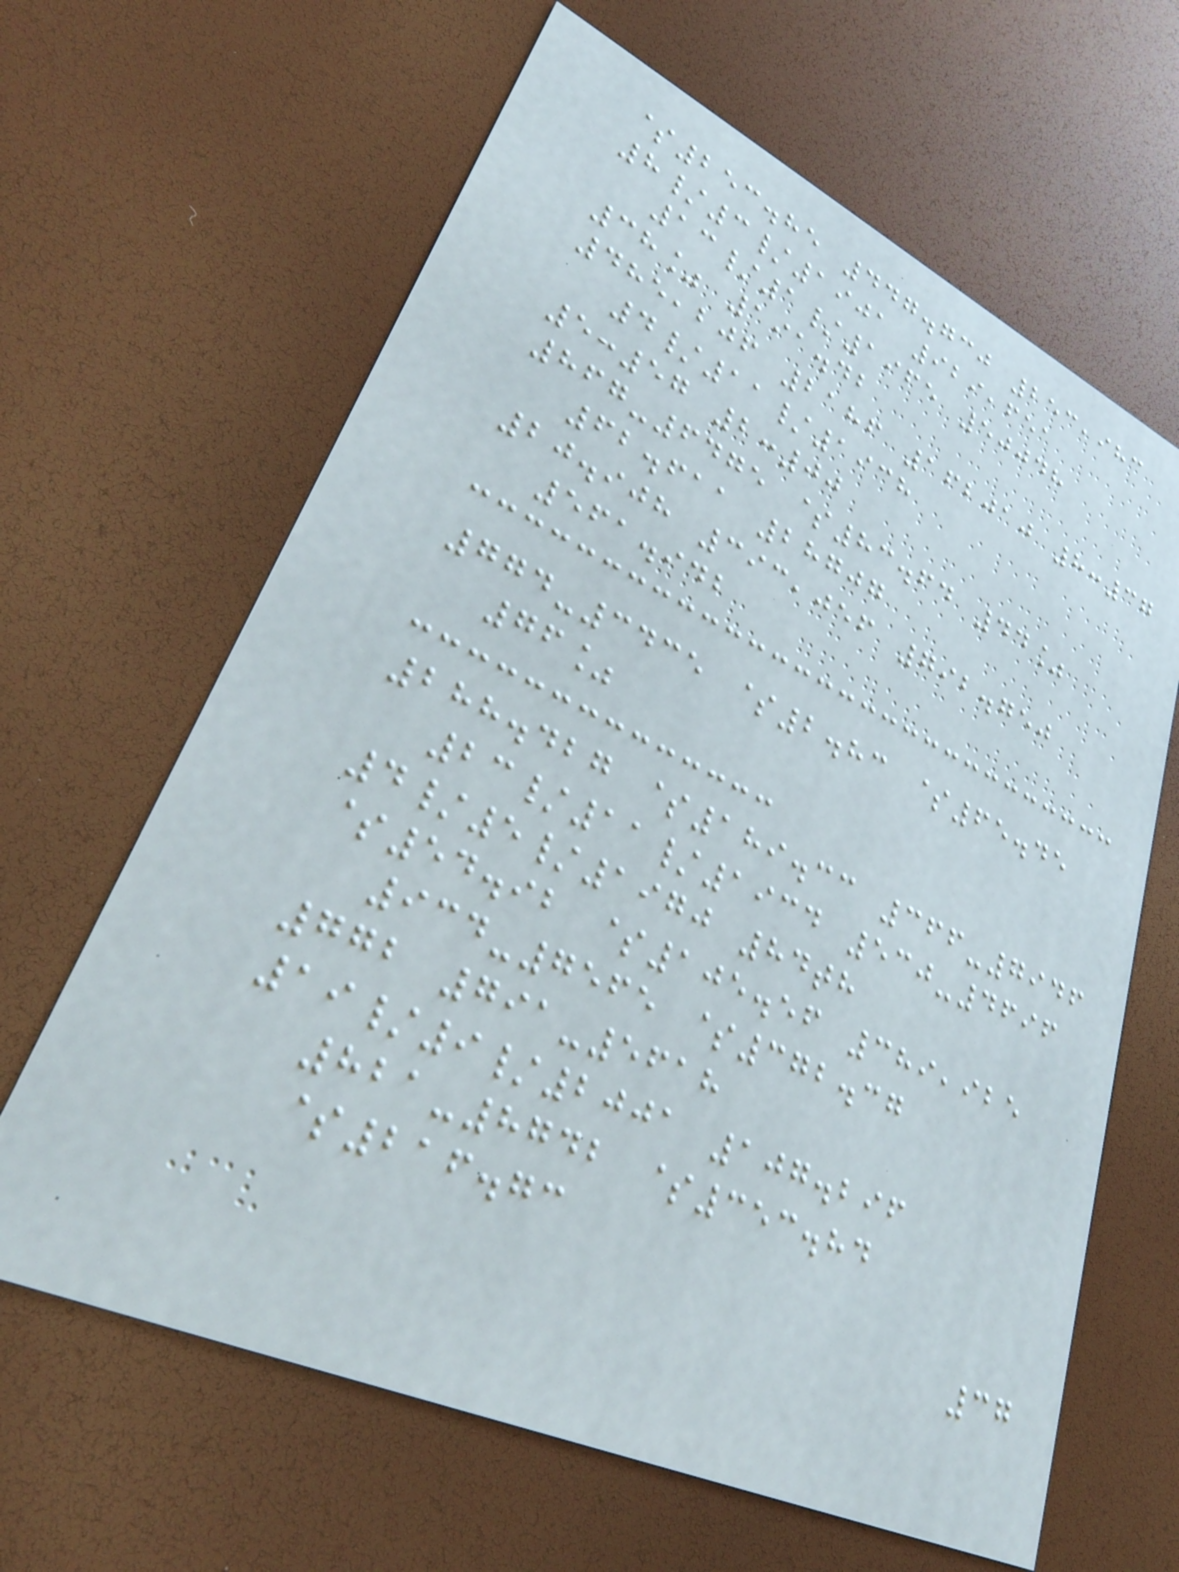$253.85 447.730 253,983
8/3/1901 929,651
13/1/1965 50048
38% 191.42
485,206 2186 162010 8:37
4/11/1938
5:57 2:00
867-6475 $83.64 44%
62.611 28707
20.908 393,056 792.750
561.942
774-3435 $2.83 $65.45
76%
288.427 $189.33 366-7946
23/11/1934 530-4696
4/5/1970 84th
$54.92 $105.56 389,925
934-7565 $372.37
772 791-5618
19/9/2001 107.296
821-8742 $353.84
$216.73
37
